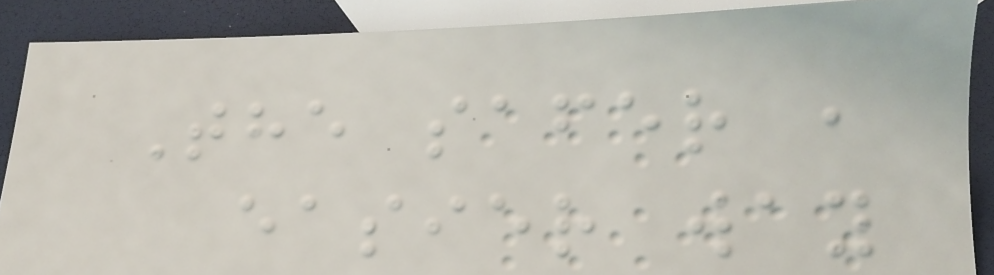The safer ,
easier way
